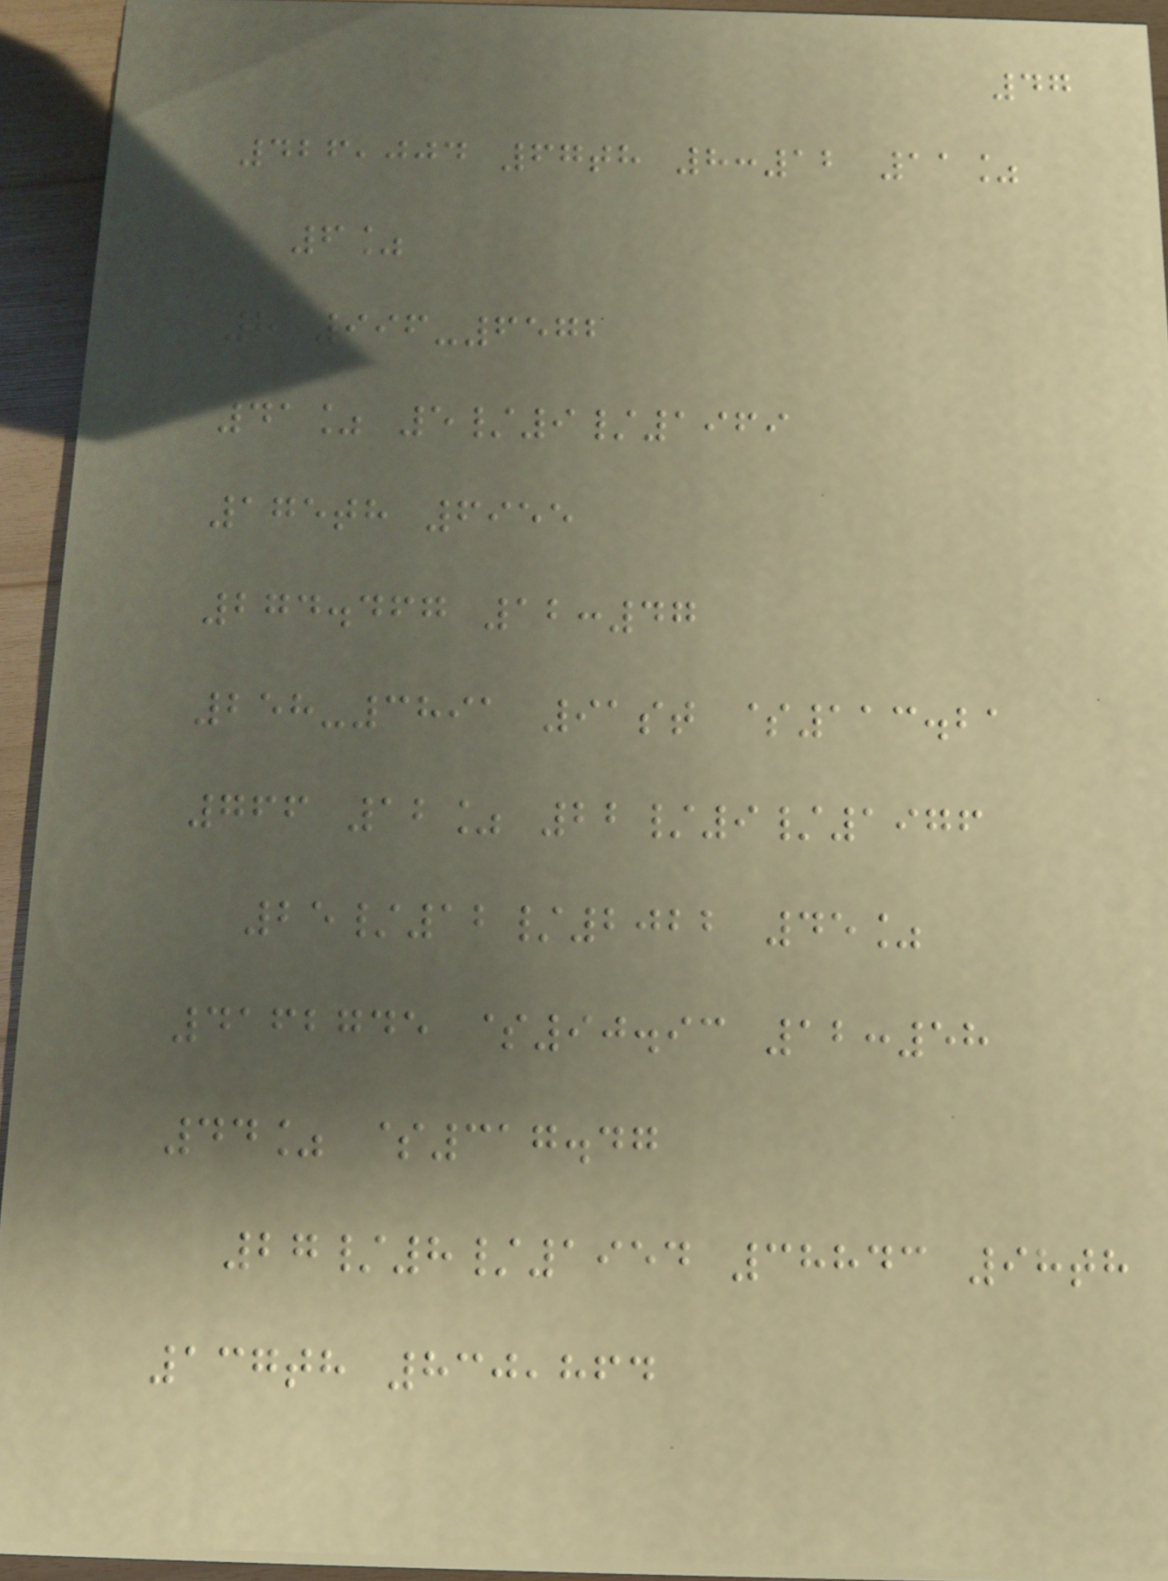47
426,004 67th 8:12 11%
6%
8 996-6572
41% 5/9/1969
175th 6955
274.467 12:47
258-3891 91st $113.21
766 12% 22/9/1976
25/12/2022 45%
4162745 $90.93 12:58
44% $317.47
27/8/1954 38843 98th
137th 830,864
